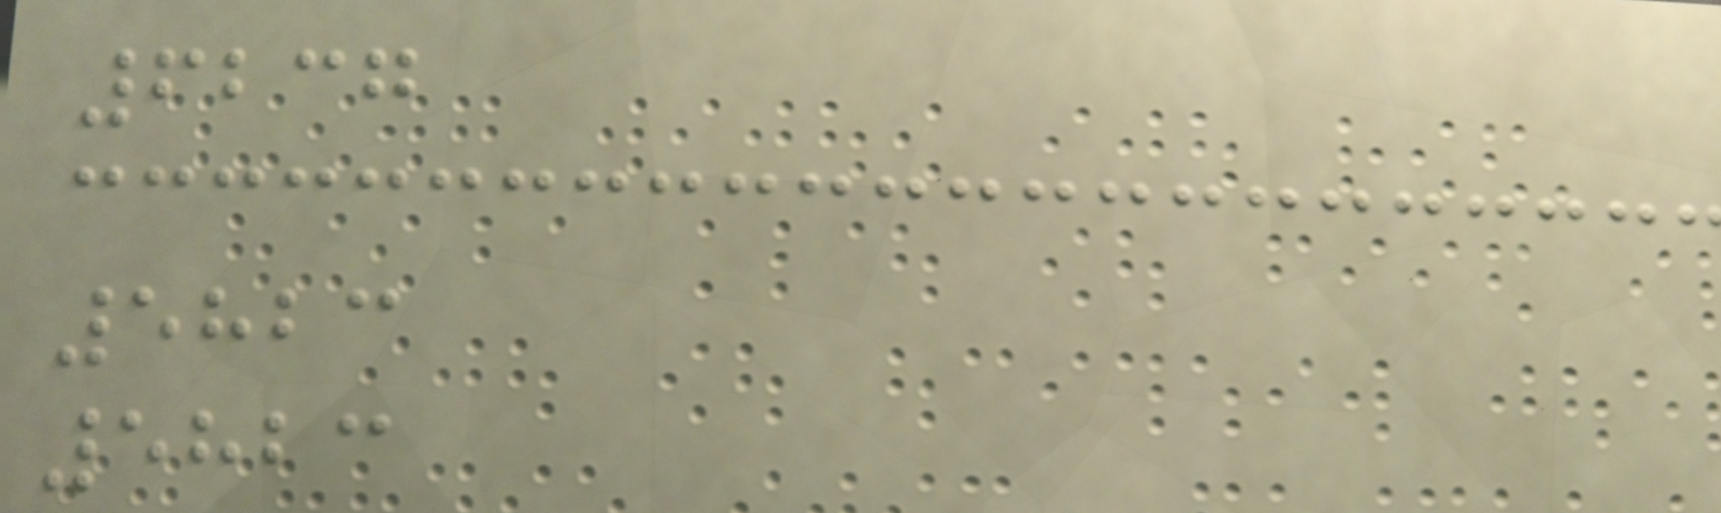6237
5823
5823
